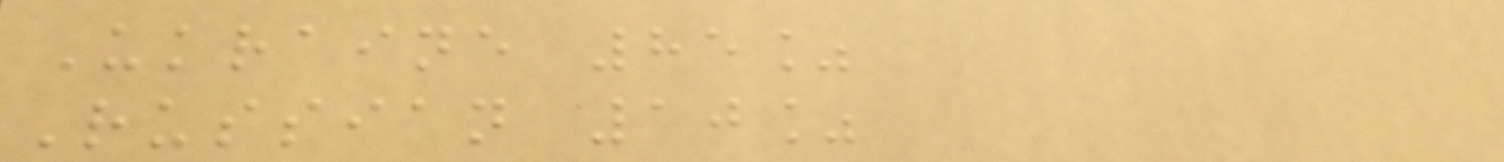Ukraine 85%
Russian 10%
